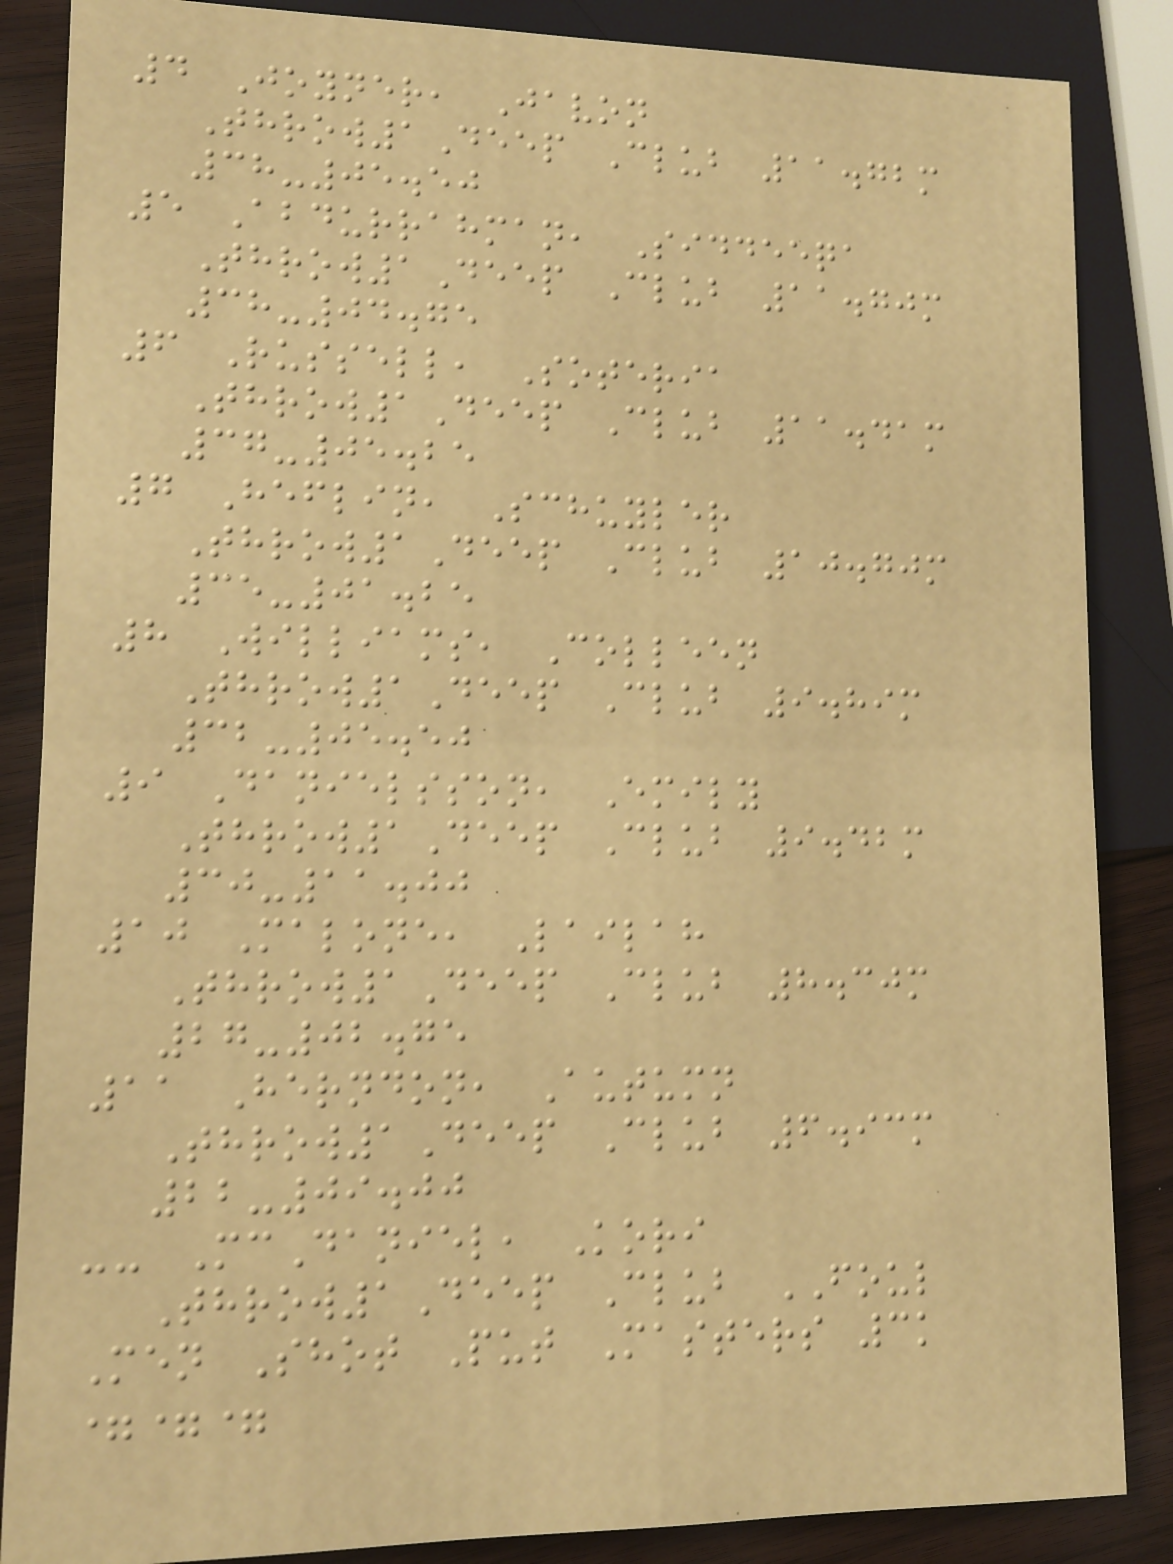4 Joyner, Javon
Throw1Deep Club 11.72m
38-05.50
5 Abdurrahman, Siddeeqa
Throw1Deep Club 11.70m
38-04.75
6 Russell, Soteria
Throw1Deep Club 11.41m
37-05.25
7 Heflin, Schuyler
Throw1Deep Club 10.70m
35-01.25
8 Williams, Colleen
Throw1Deep Club 9.89m
32-05.50
9 Danielsson, Emily
Throw1Deep Club 9.42m
30-11.00
10 Malone, Lailah
Throw1Deep Club 8.30m
27-02.75
11 Herndon, Autumn
Throw1Deep Club 6.93m
22-09.00
-- McDaniel, Kori
Throw1Deep Club FOUL
Men Shot Put Masters 3k
===
